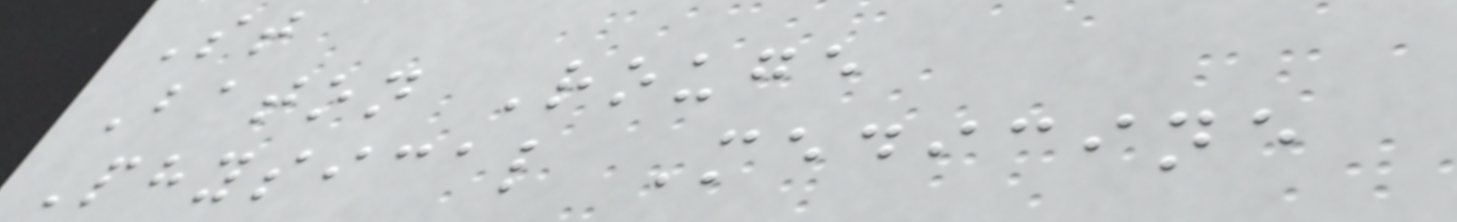St
Baton Rouge
Physical Medicine
